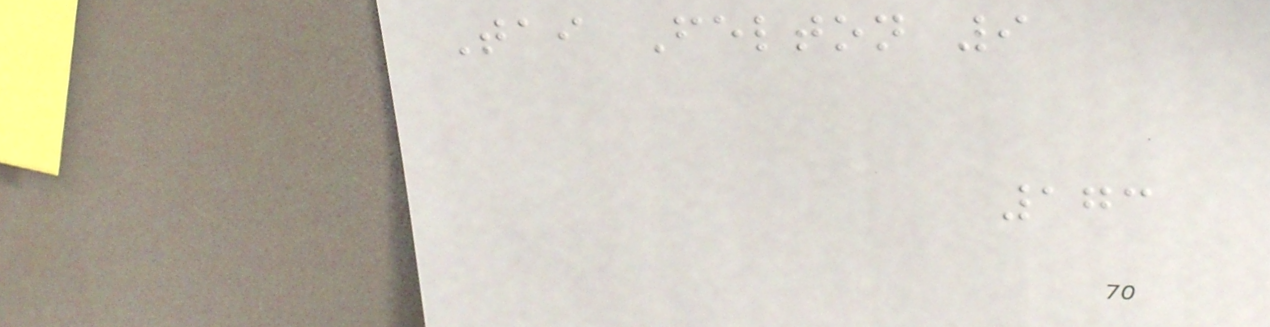Tai Felton 9
173
